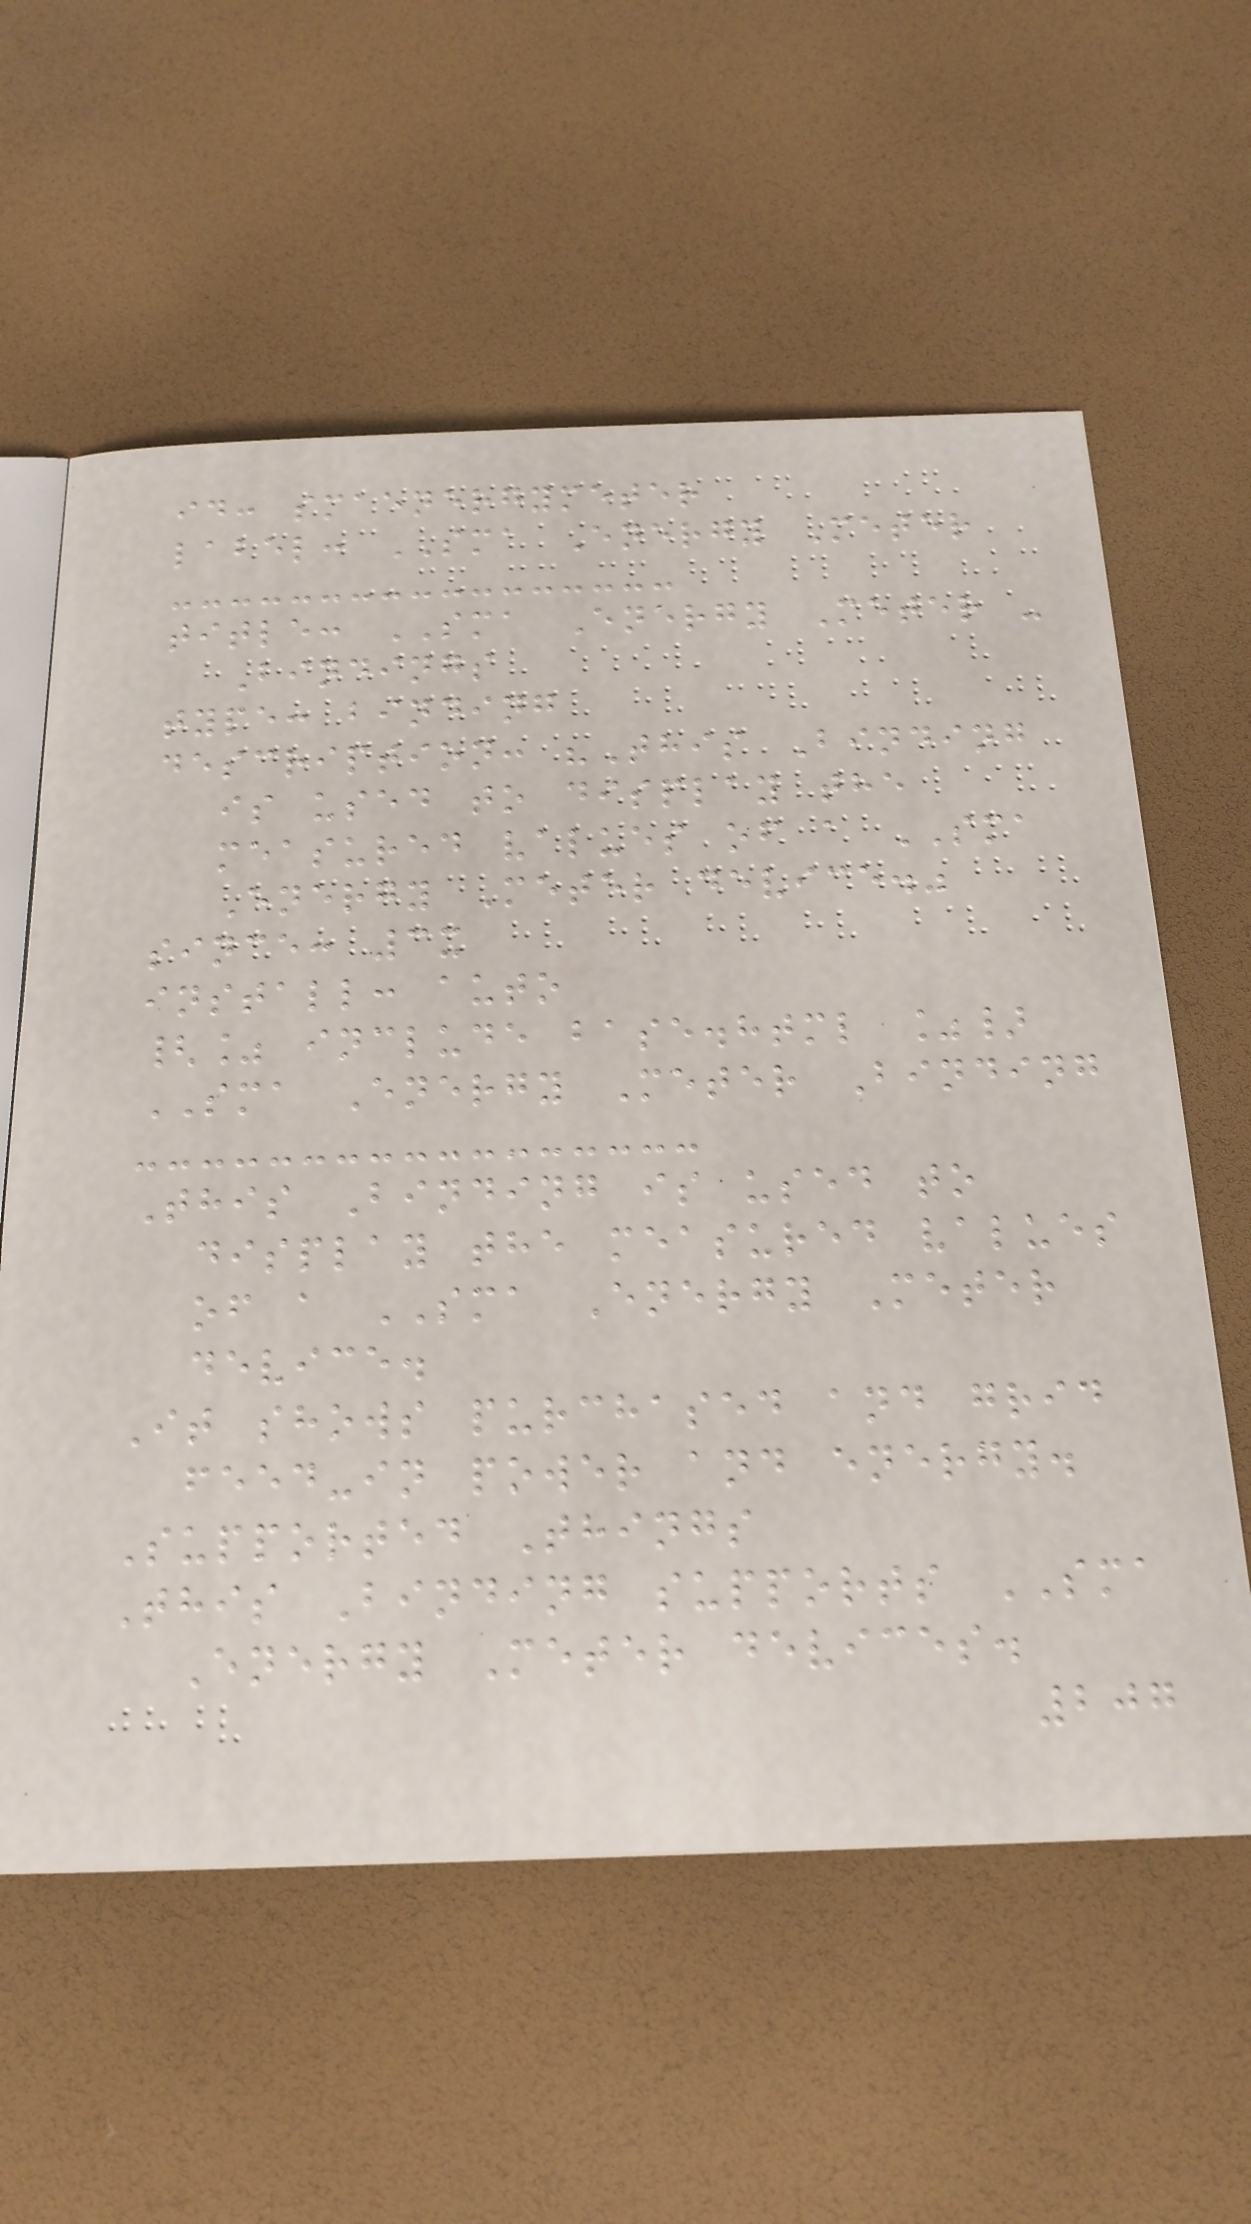id: smaenergymeter
label: SMA Energy Meter
title: SMA Energy Meter -
Bindings
type: binding
description: "This Binding
is used to display the
measured values of a SMA
Energy Meter device."
since: 3x
install: auto
{% include base.html %}
SMA Energy Meter Binding
This Binding is used to
display the measured values
of a SMA Energy Meter
device.
It shows purchased and grid
feed-in power and energy.
Supported Things
This Binding supports SMA
Energy Meter devices.
207
